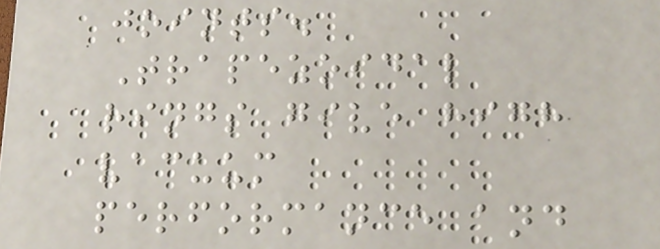joints.
Trapezoidal
rings give high
vacuum
performance and
